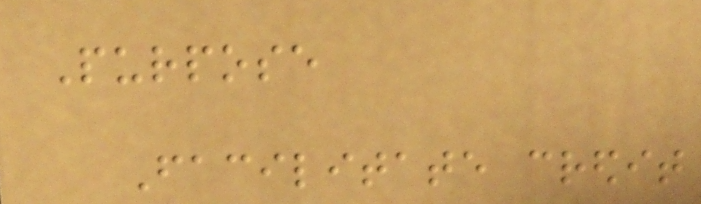Purpose
Facilitate credit
